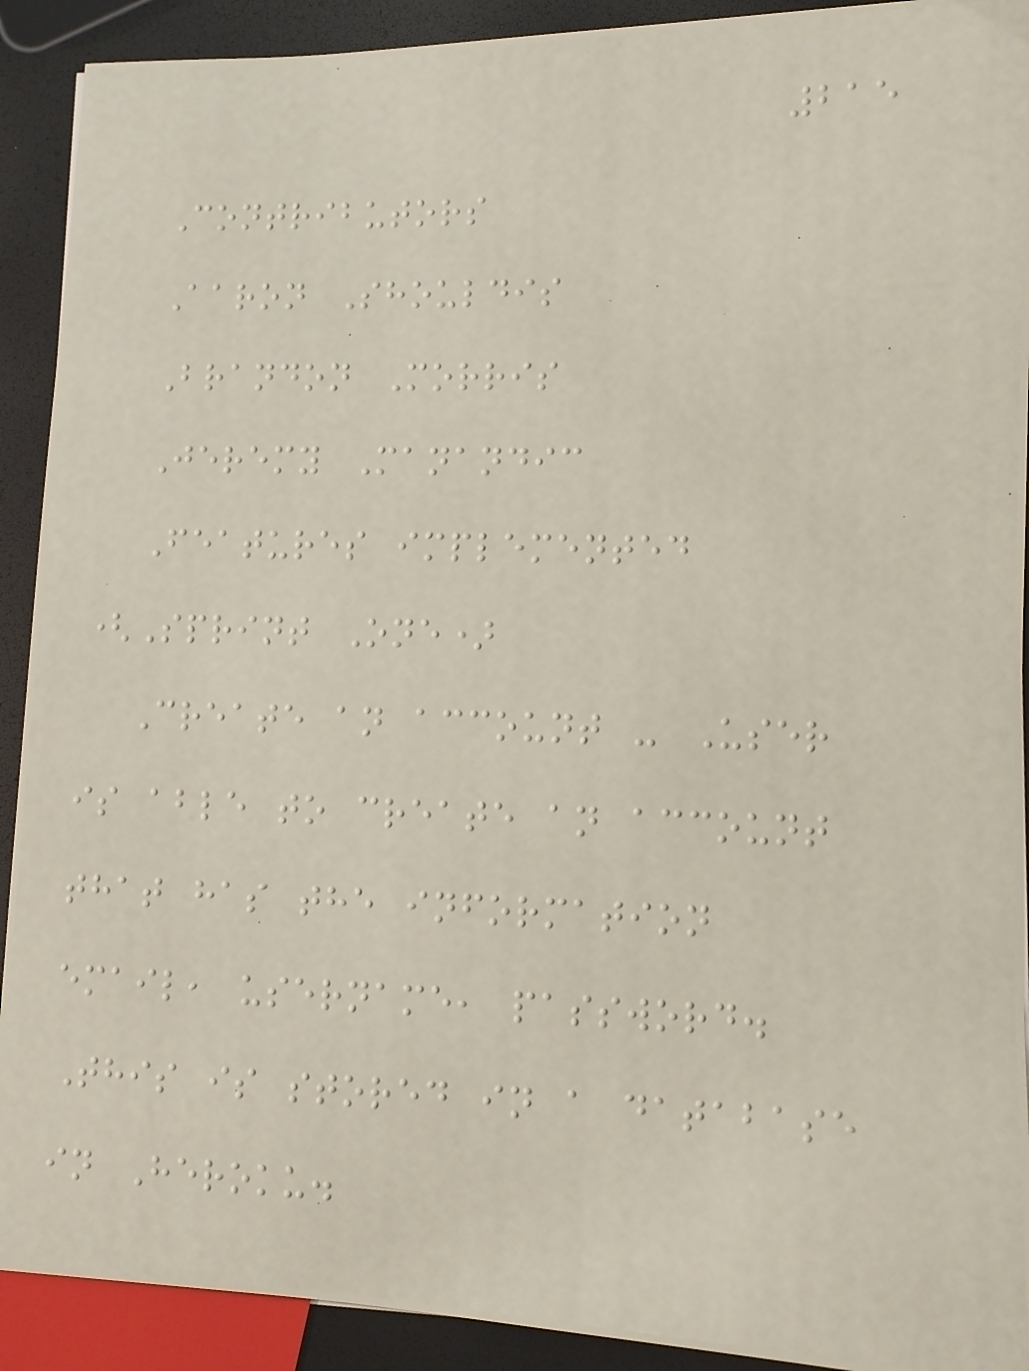215
Contributors
Aaron Shouldis
Brandon Morris
Jeremy Manandic
Features implemented
(Sprint One)
Create an account - User
is able to create an account
that has the information
email, username, password.
This is stored in a database
in Heroku.
